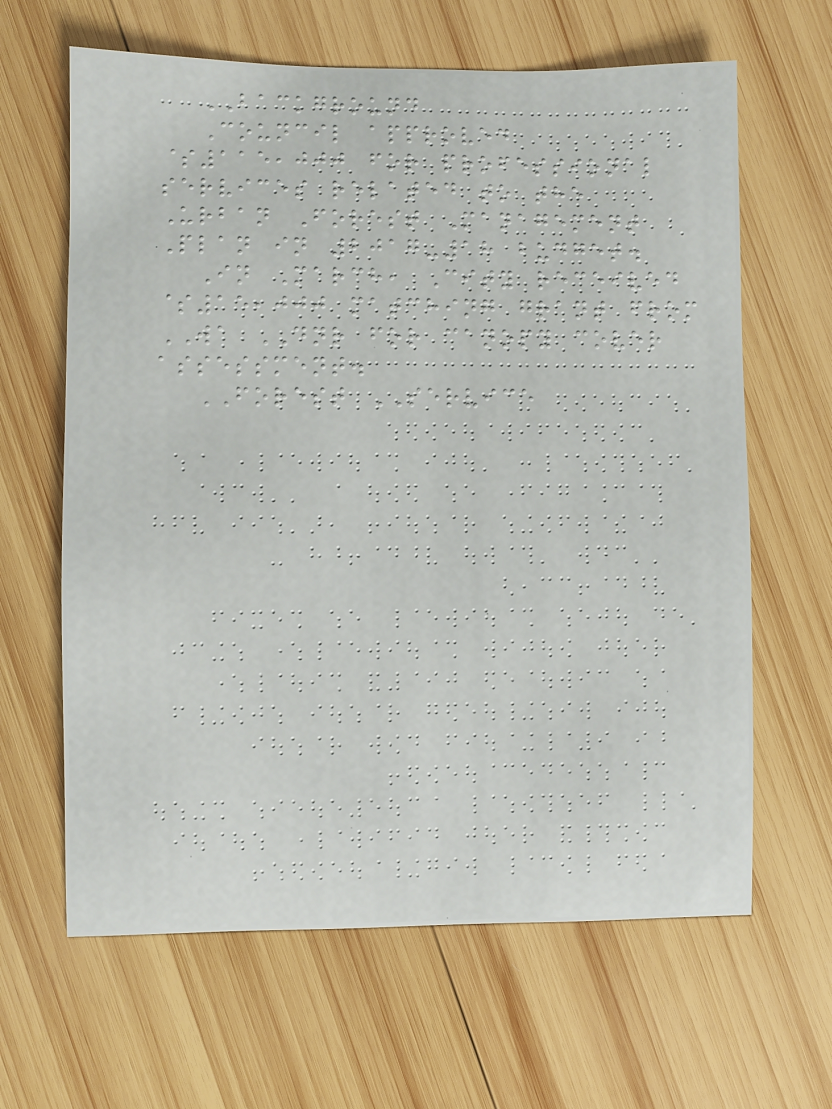BACKGROUND
Council approved
$115,000 for professional
services related to the
Urban Forest Management
Plan in 2017-18 budget.
In March, City received
$15,000 matching grant from
WA DNR for canopy cover
assessment.
FOREST SERVICE
